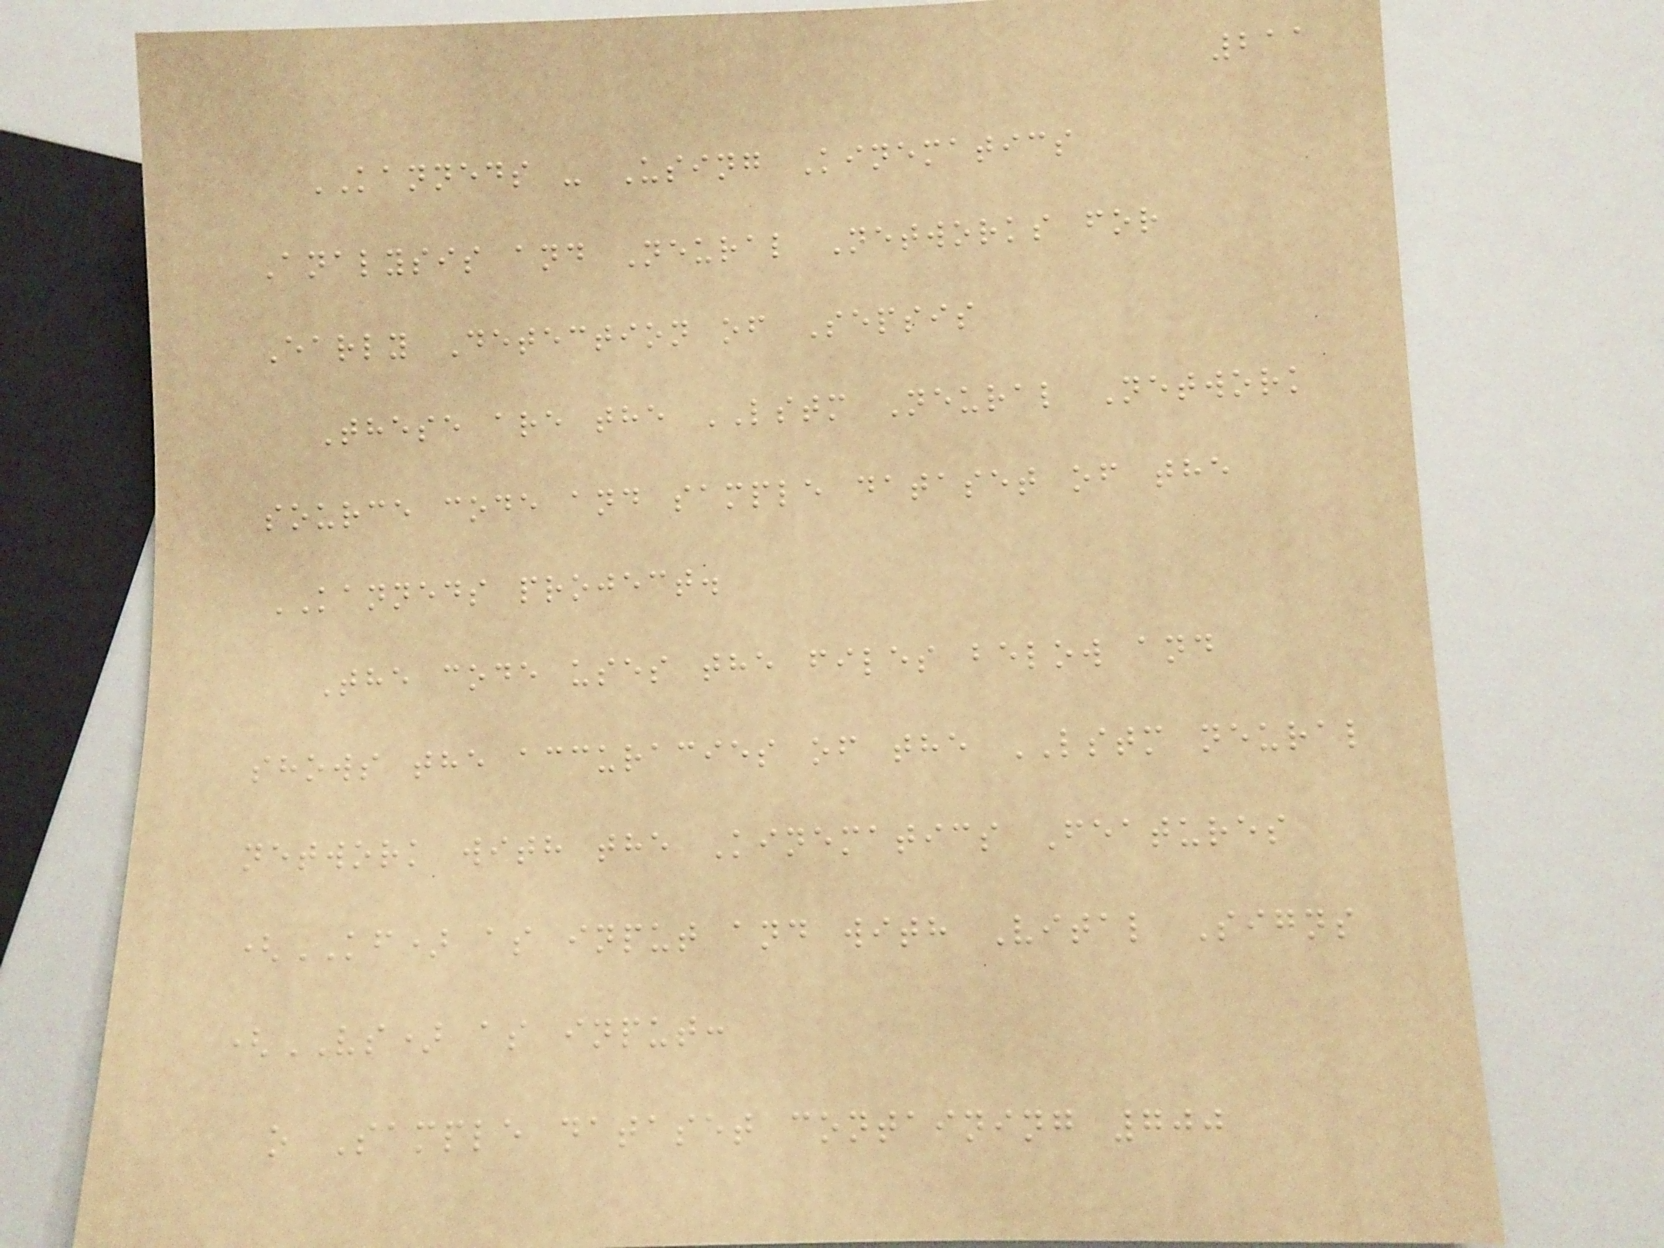211
KANNEDS - Using Kinematics
Analysis and Neural Networks for
Early Detection of Sepsis
These are the LSTM Neural Network
source code and sample dataset of the
KANNEDS project.
The code uses the files below and
shows the accuracies of the LSTM neural
network with the Kinematics Features
(KF) as input and with Vital Signs
(VS) as input:
o Sample dataset containing 700
